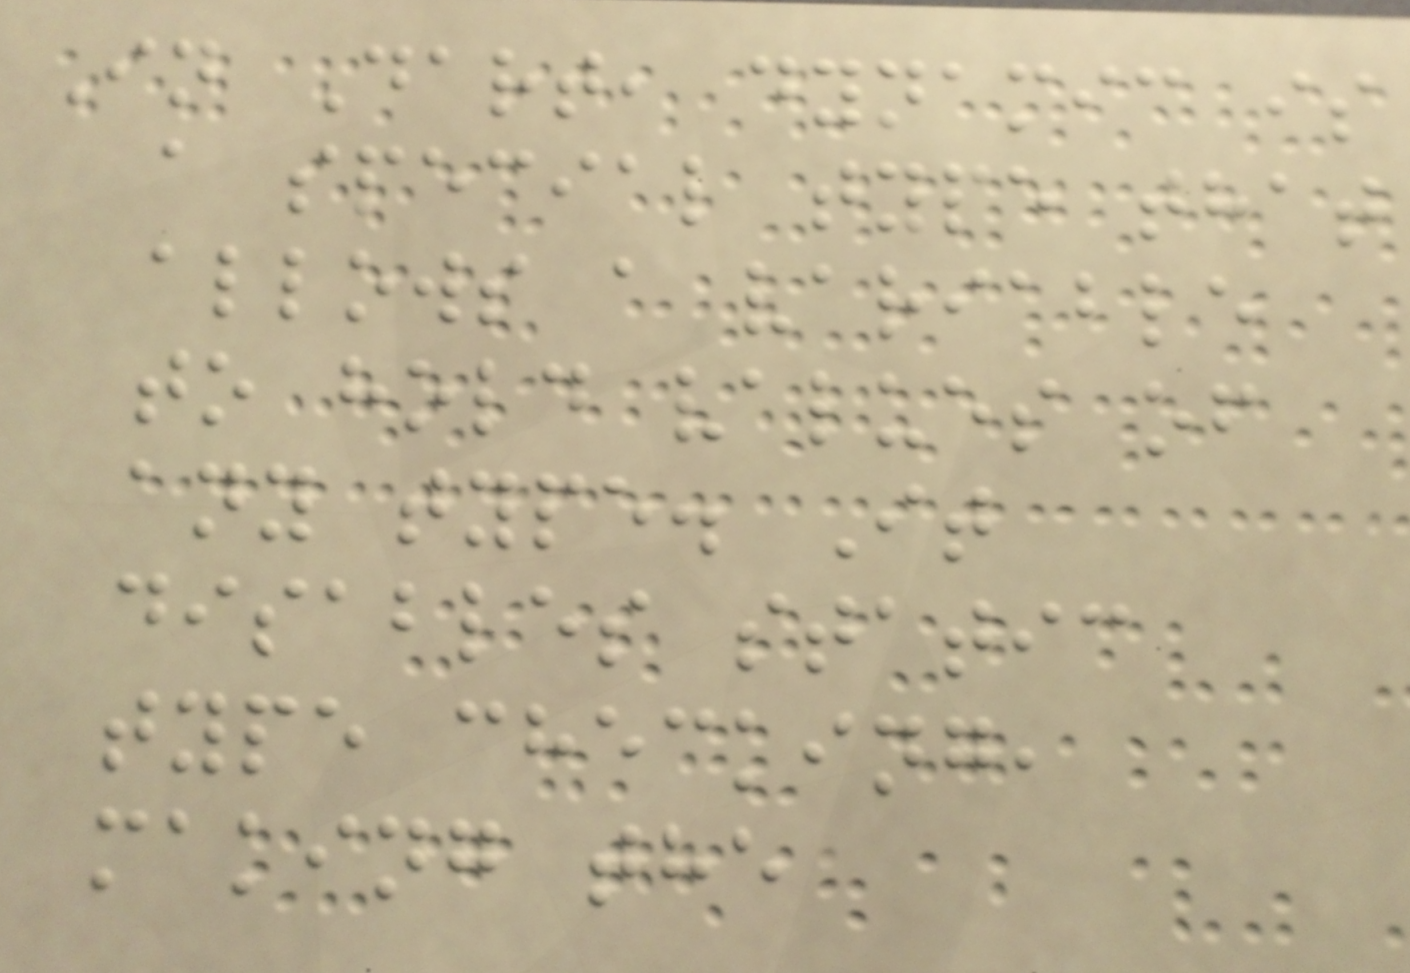In Dart, dynamic is
a special type that
allows a variable
to hold values of
any type. It
disables static
type checking,
making the
